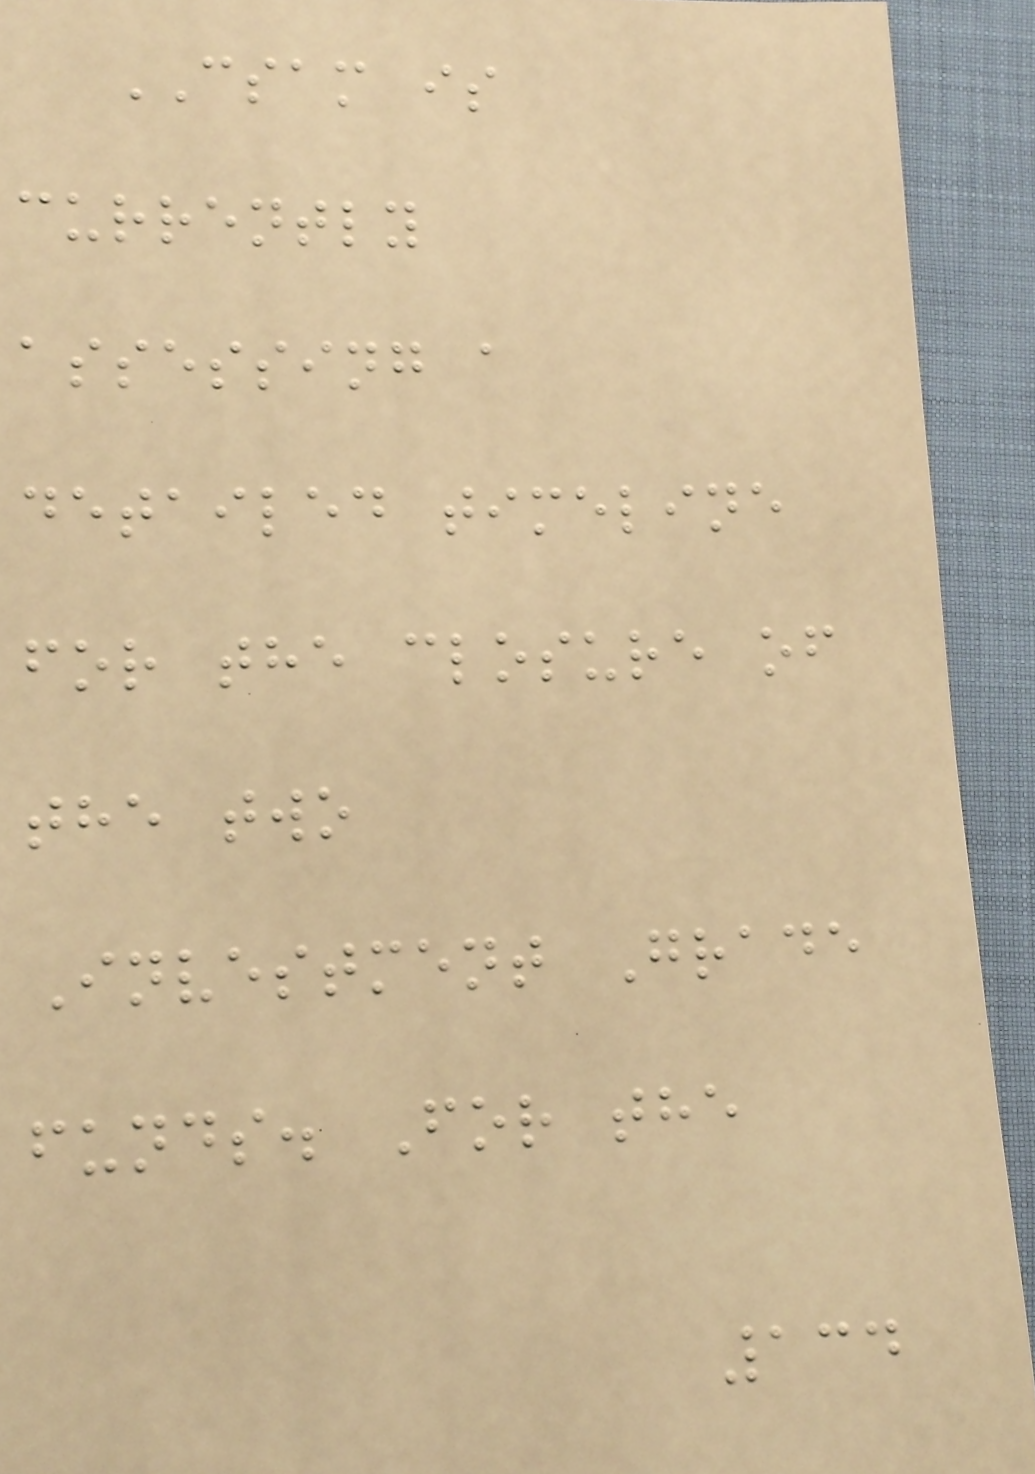CSAM is
currently
assessing a
detailed timeline
for the closure of
the two
Investment Grade
funds. For the
134
